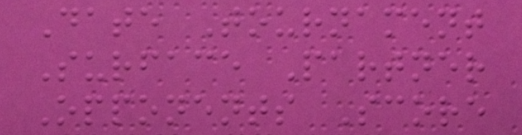Date Tournament
Surface Partner
Opponents Score
